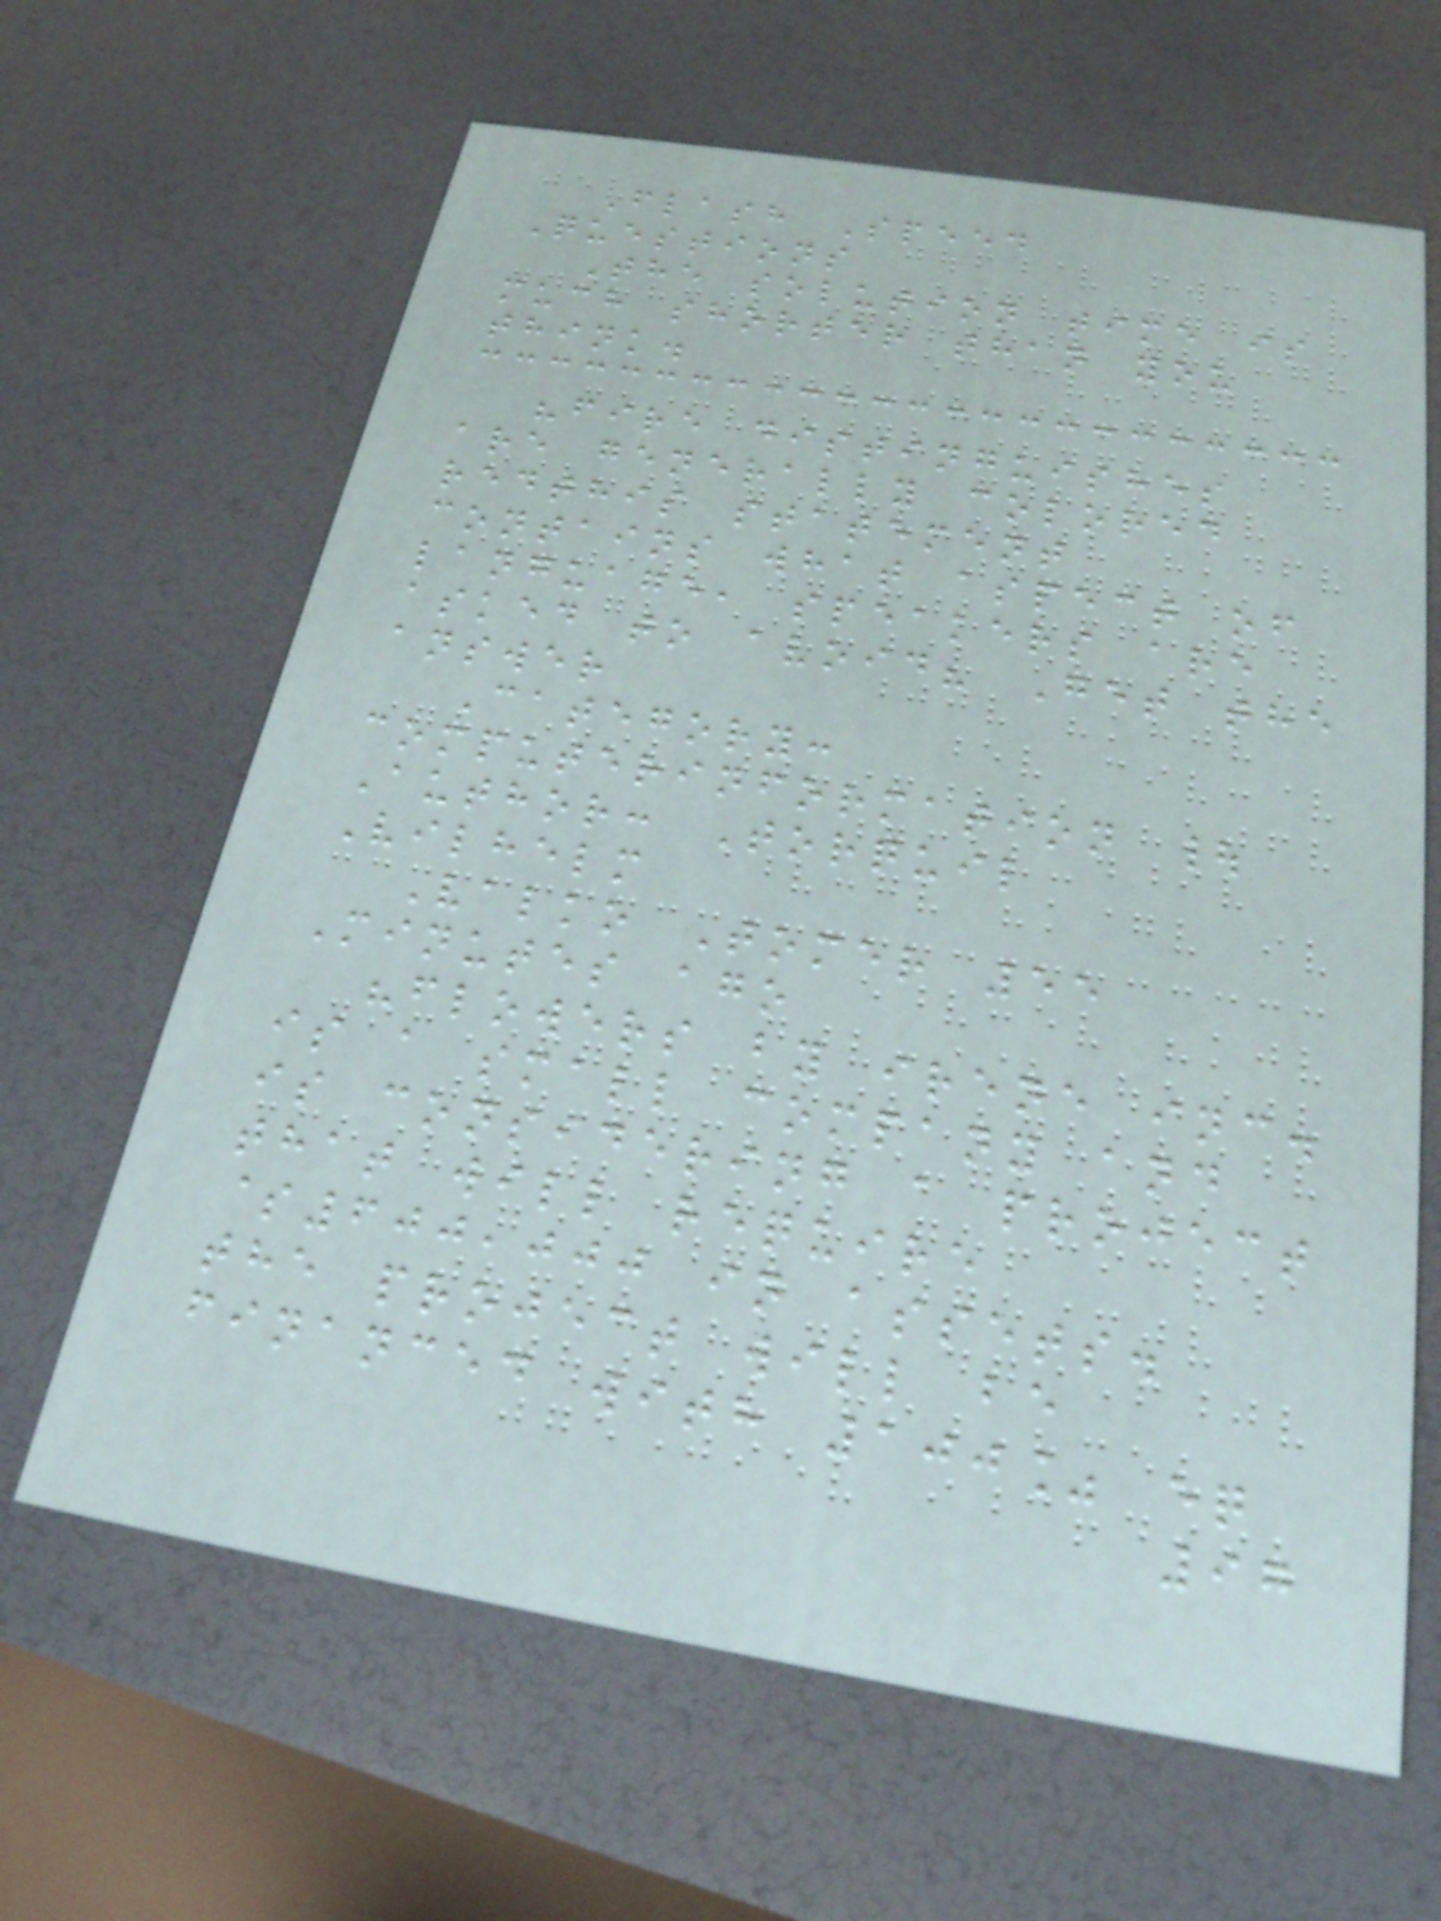Flash Speed
Questions
The solution time is
much shorter than you
think.
"fire distinguishes
are generally colored
redthis statement
contains what aspect of
language, speakers are
asked to avoid? Get the
answer
Category:
computerinformation |
Author: Torquil
Vilhelm
Valko Tomer 55
Minutes ago
"flowers by irene inc.
is a small company and
is considering a project
that will require
$600,000 in assets.
the project will be
financed with 100% eq
97
